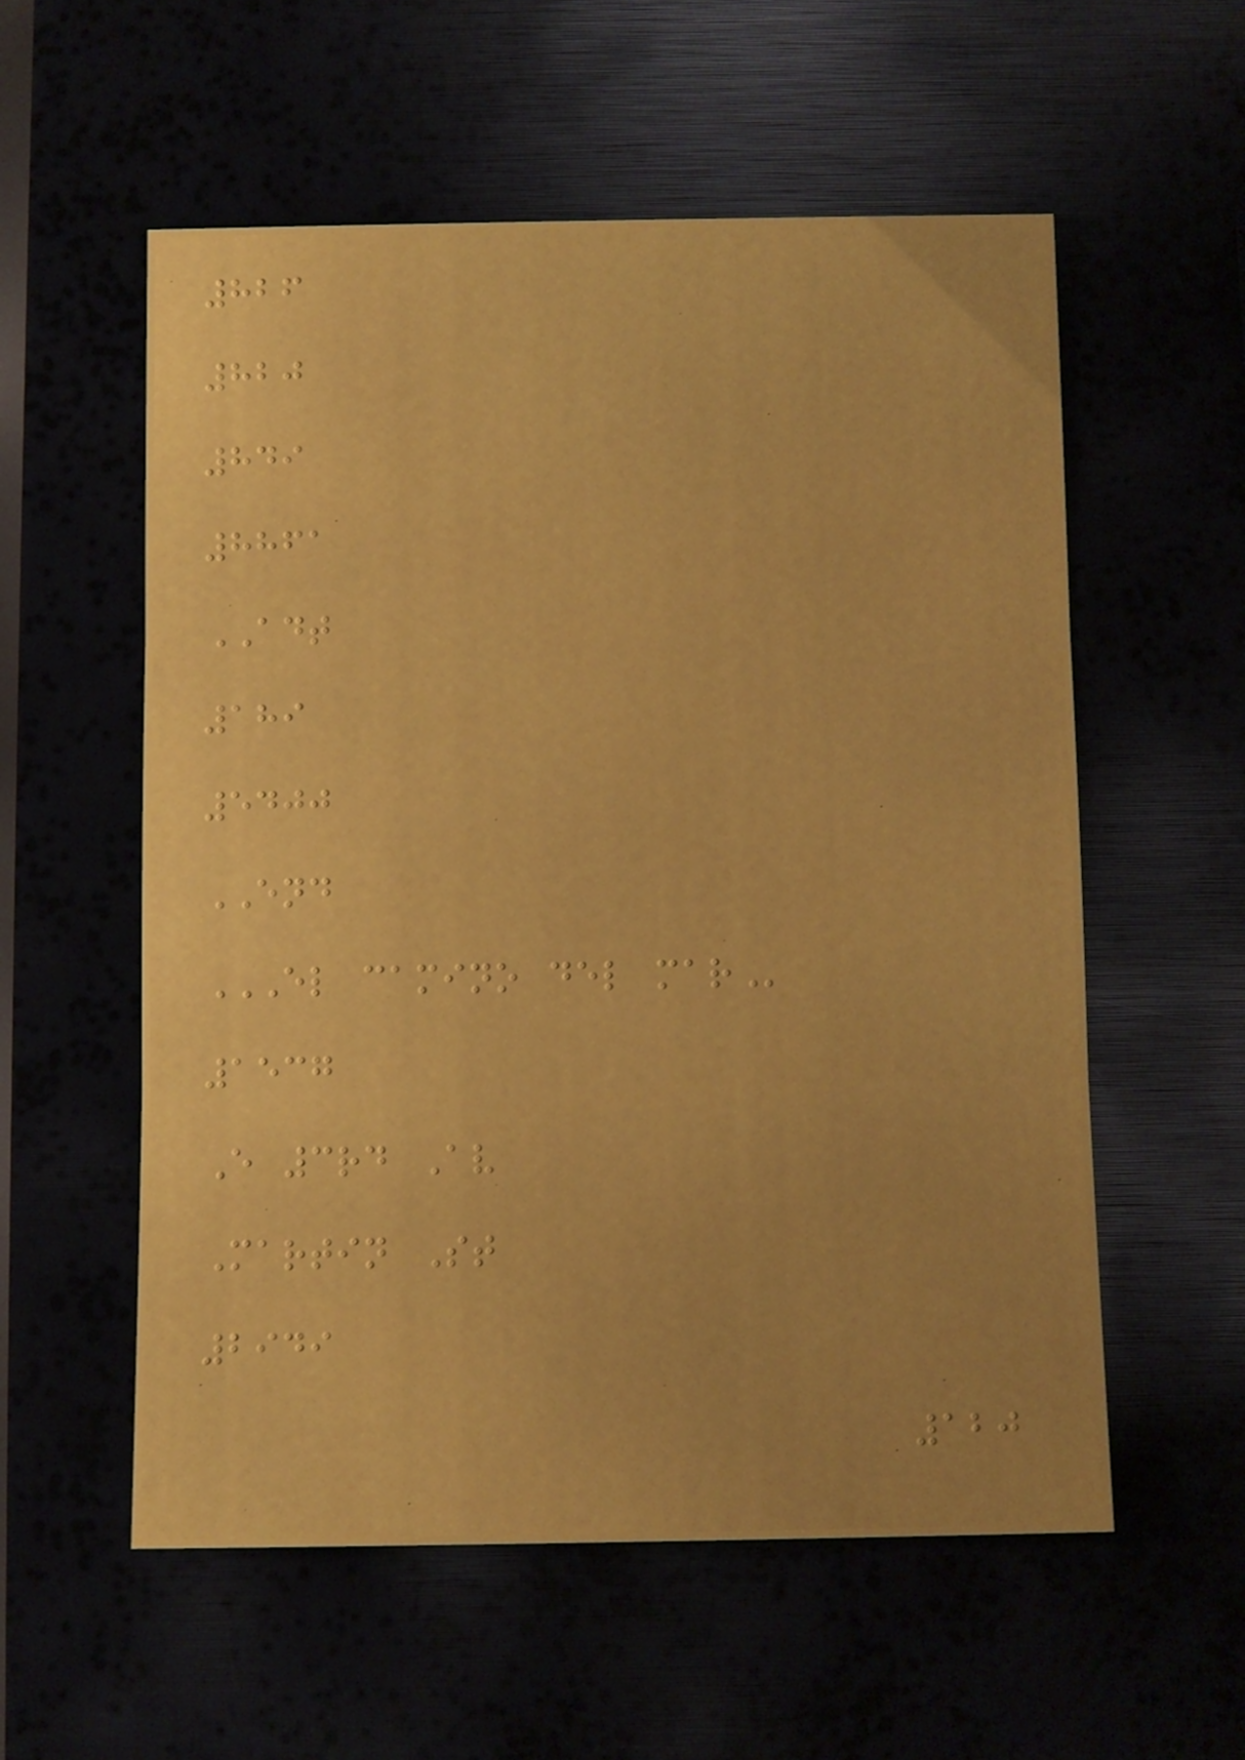826
820
849
8861
ADT
189
5400
END
EL CAMINO DEL MAR
1537
E 3rd Av
Martin St
2949
120
